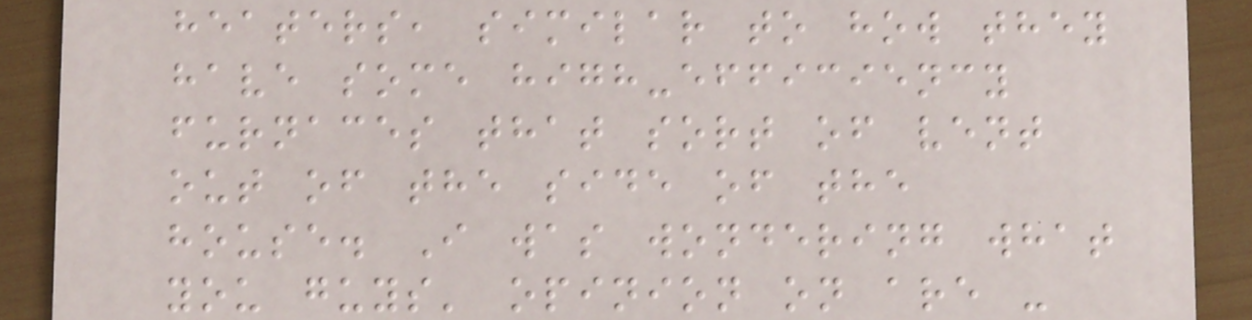heaters, similar to how they
have some high-efficiency
furnaces that sort of vent
out of the side of the
house. I was wondering what
you guys' opinion on are -
